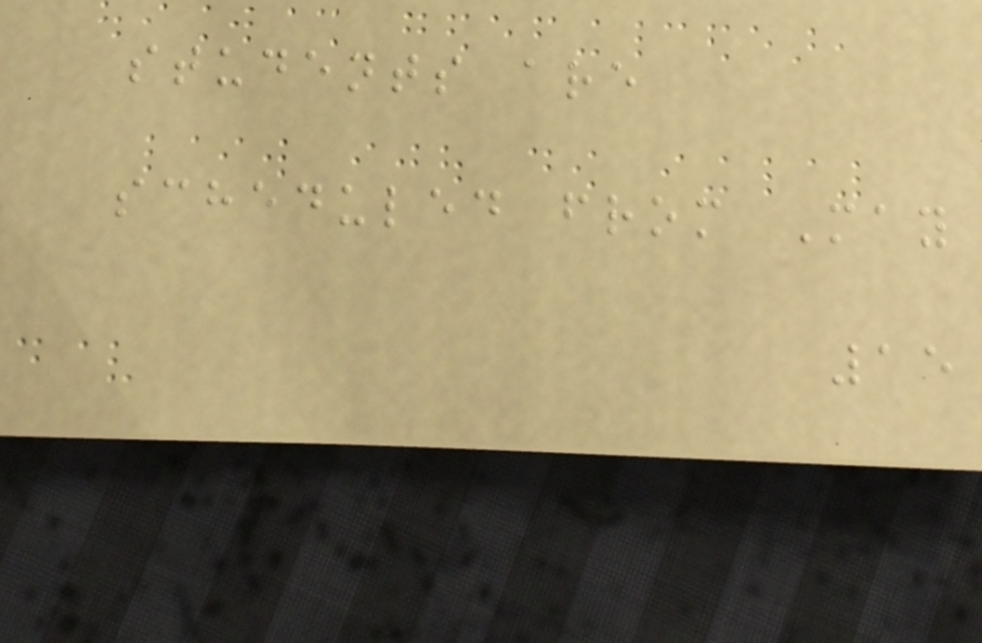students are
scheduled from May
15
